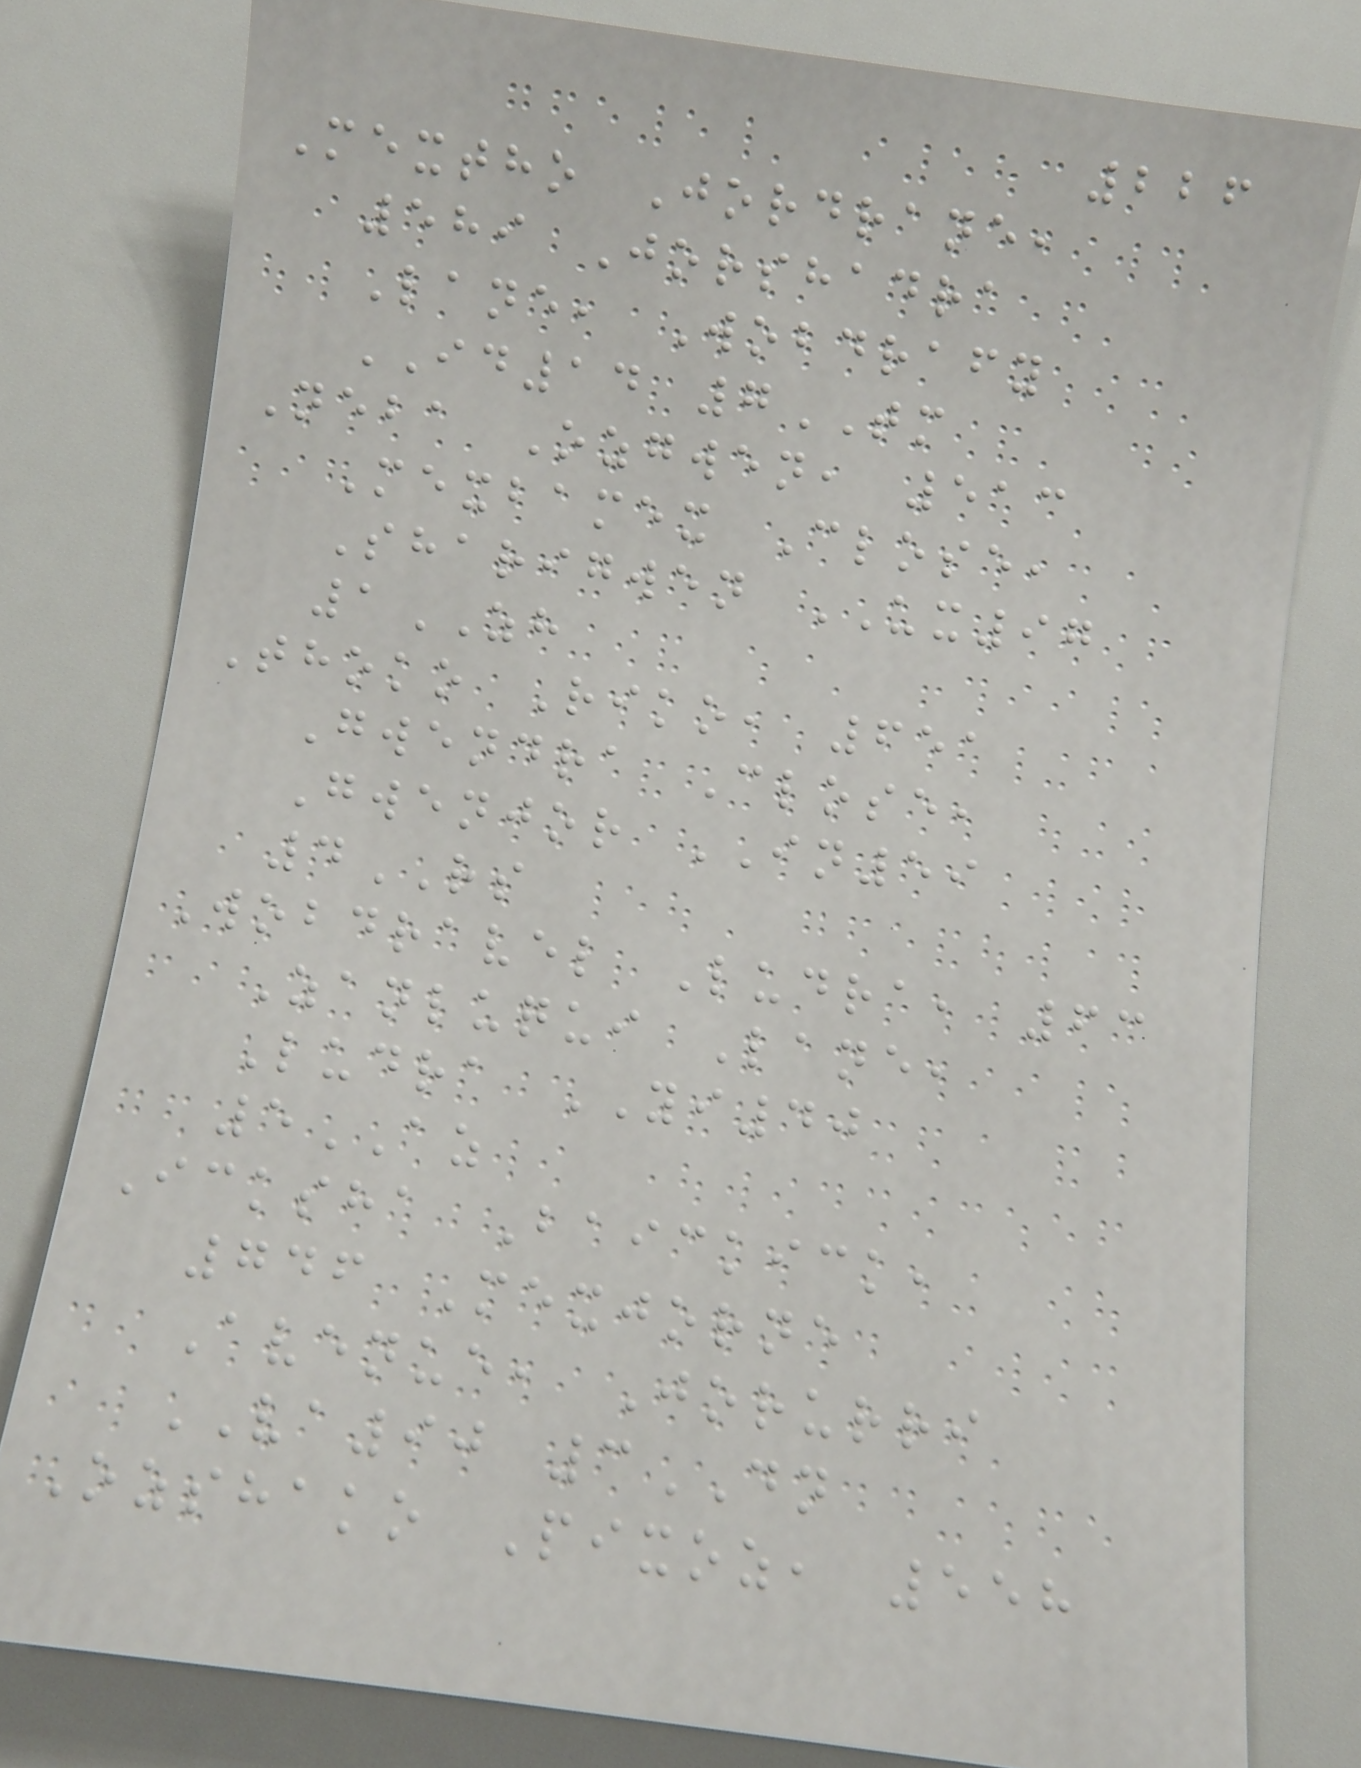226
Mextho Jordrane,
589 Jorshadra
Lane, Wobdrafy
ID14 7TM
Neba Ozgwen, 513
Mexbamex Close,
Sharigwen UX97
1ZH
Thoko Riko, 651
Gwendra Close,
Gwenjor IN59
4RS
Wobdravel Ludra, 63
Zanluqui Lane,
Ludra YI40
5AZ
Icksha Baickick,
746 Mexjorne
Avenue, Jorurri
VA90 3DN
Ozshako Pixoz, 558
